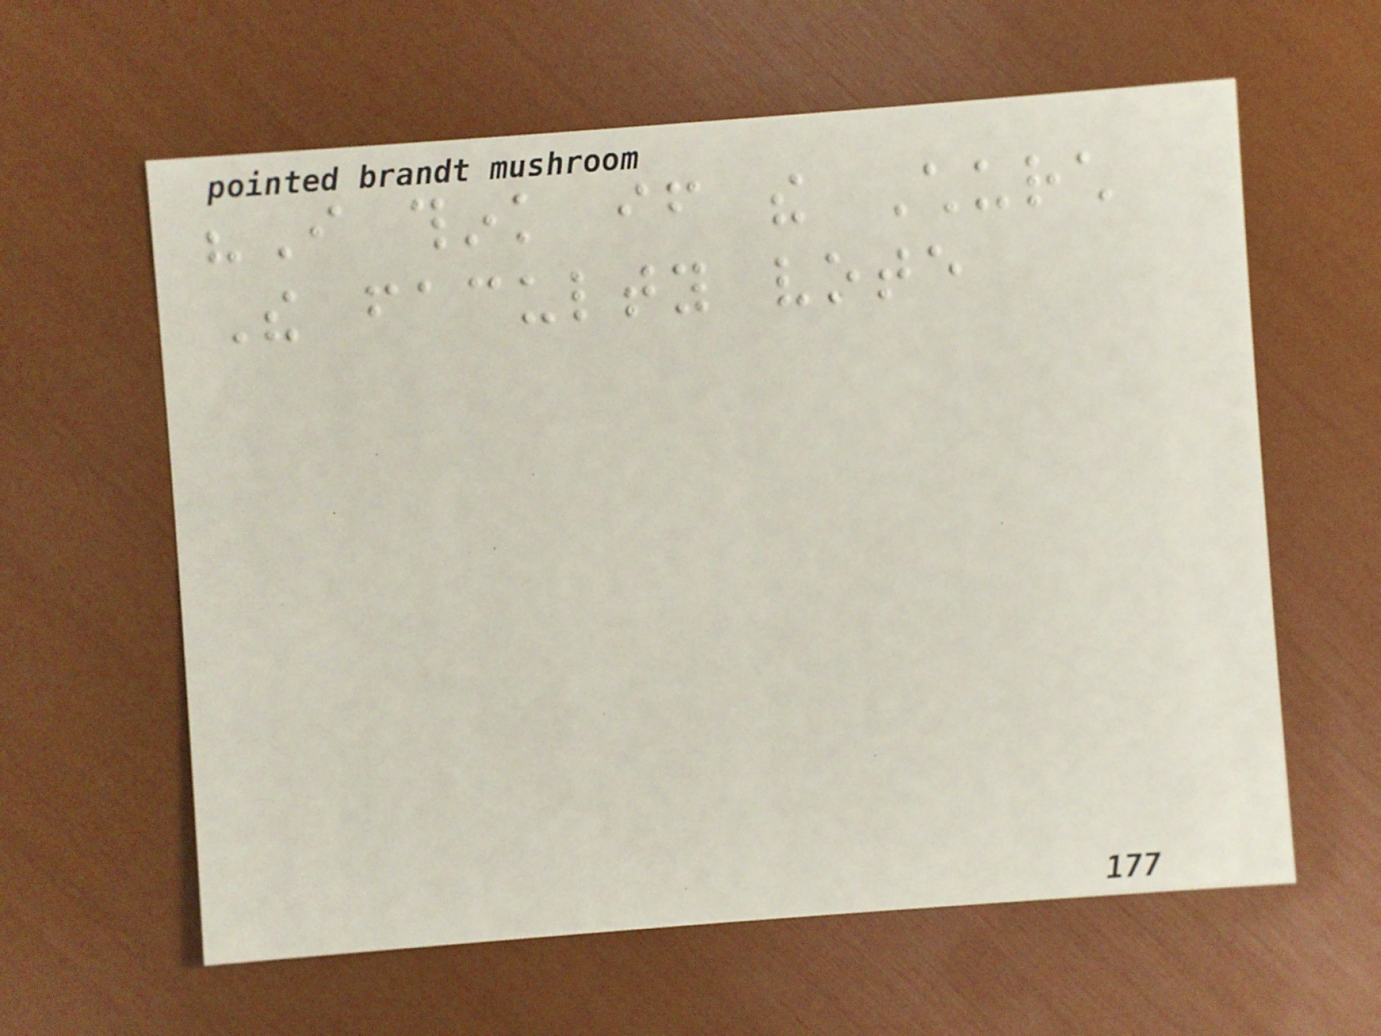"I think if the Church
The faculty vote
